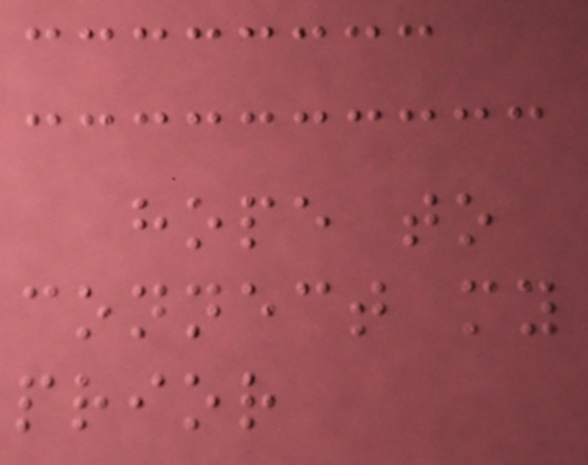hope to
connect my
prior
